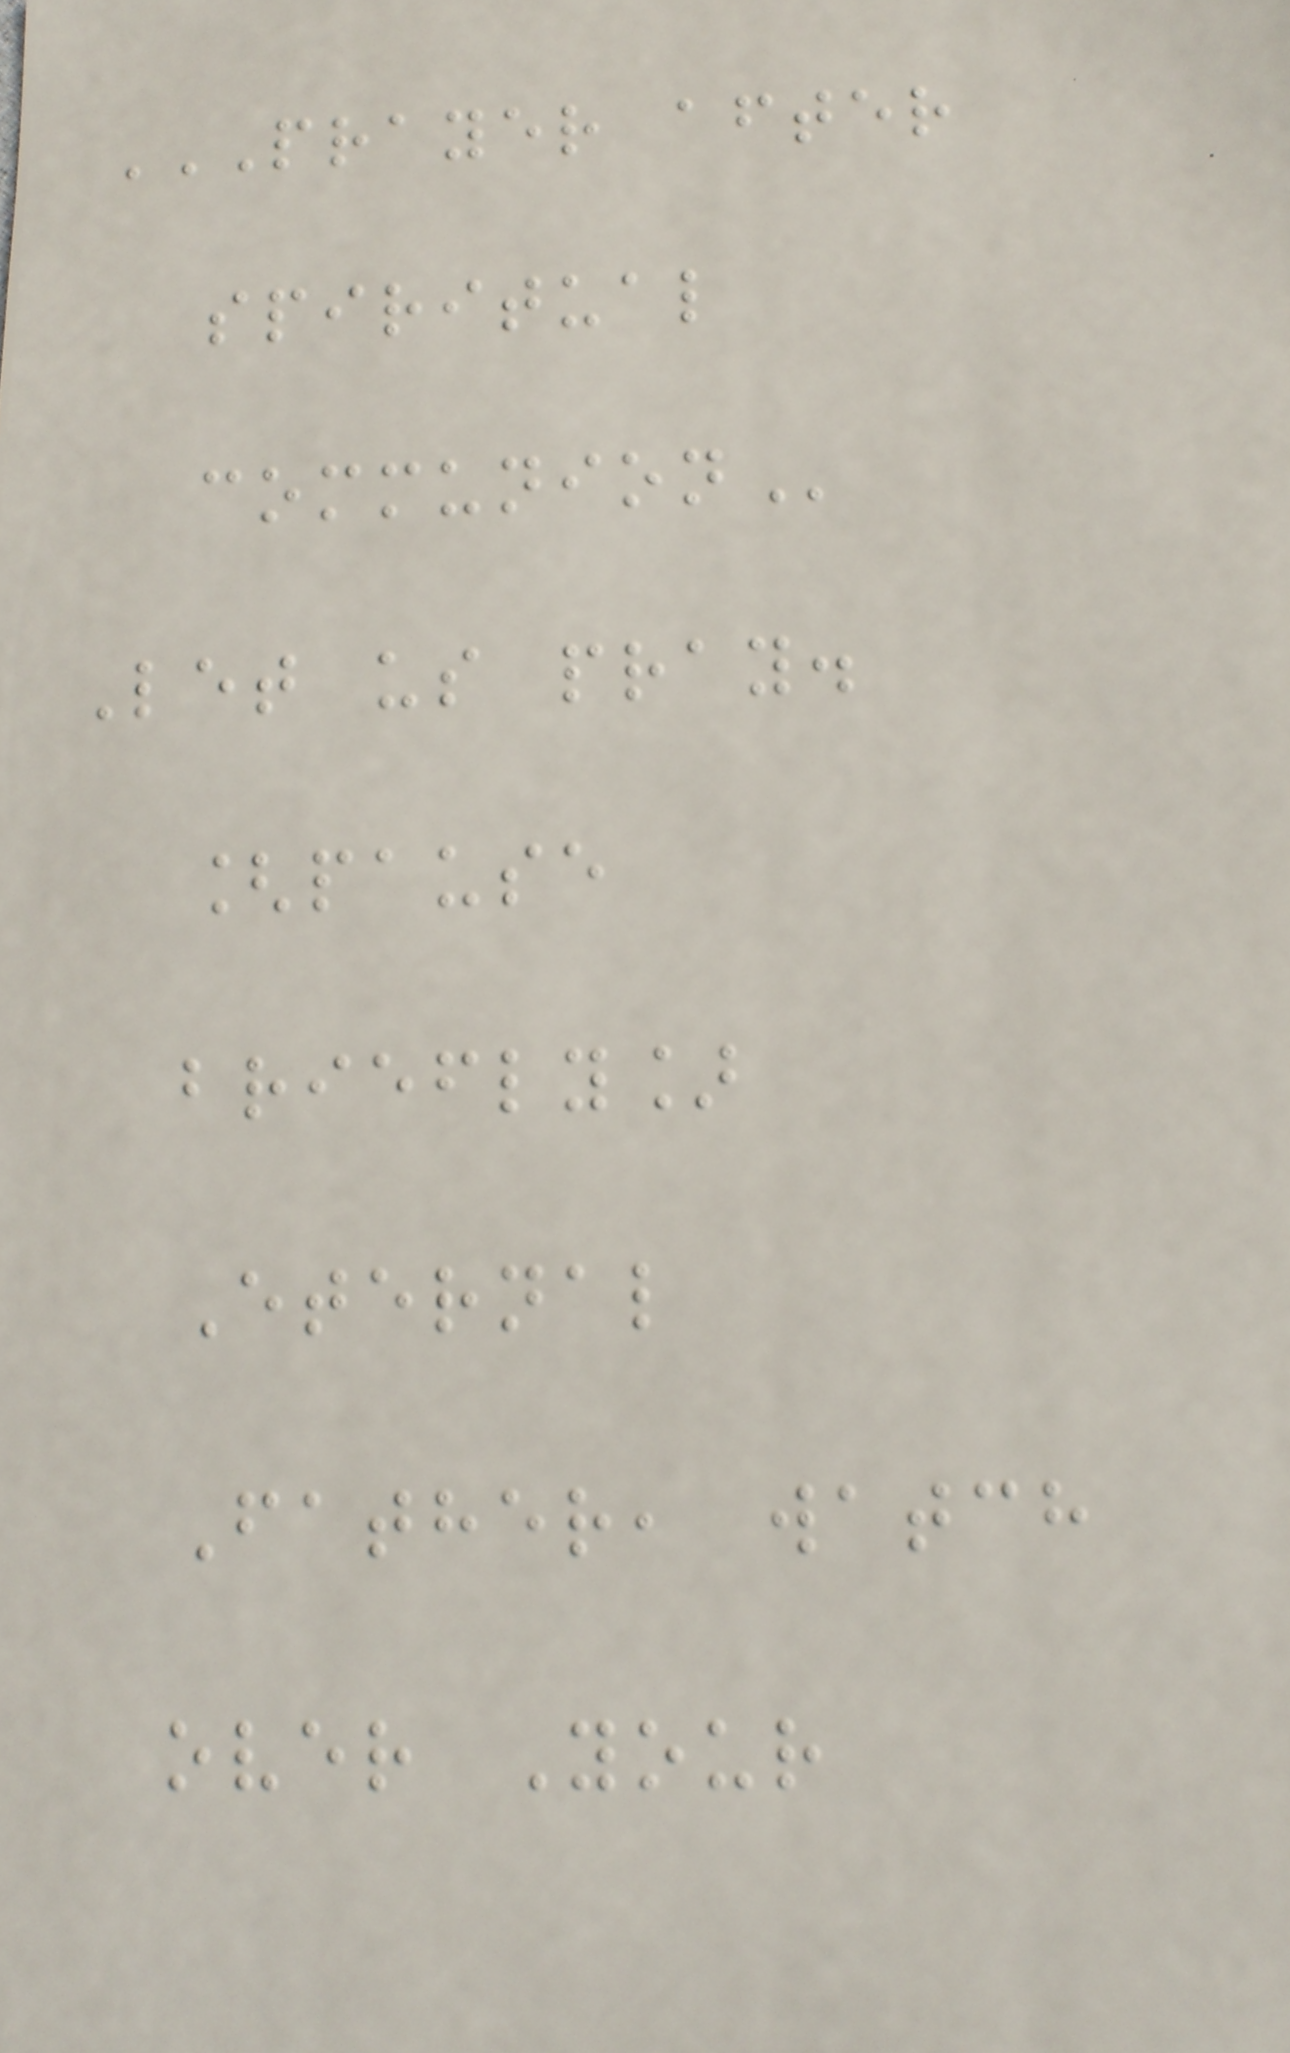PRAYER AFTER
SPIRITUAL
COMMUNION
Let us pray.
[pause
briefly]
Eternal
Father, watch
over Your
